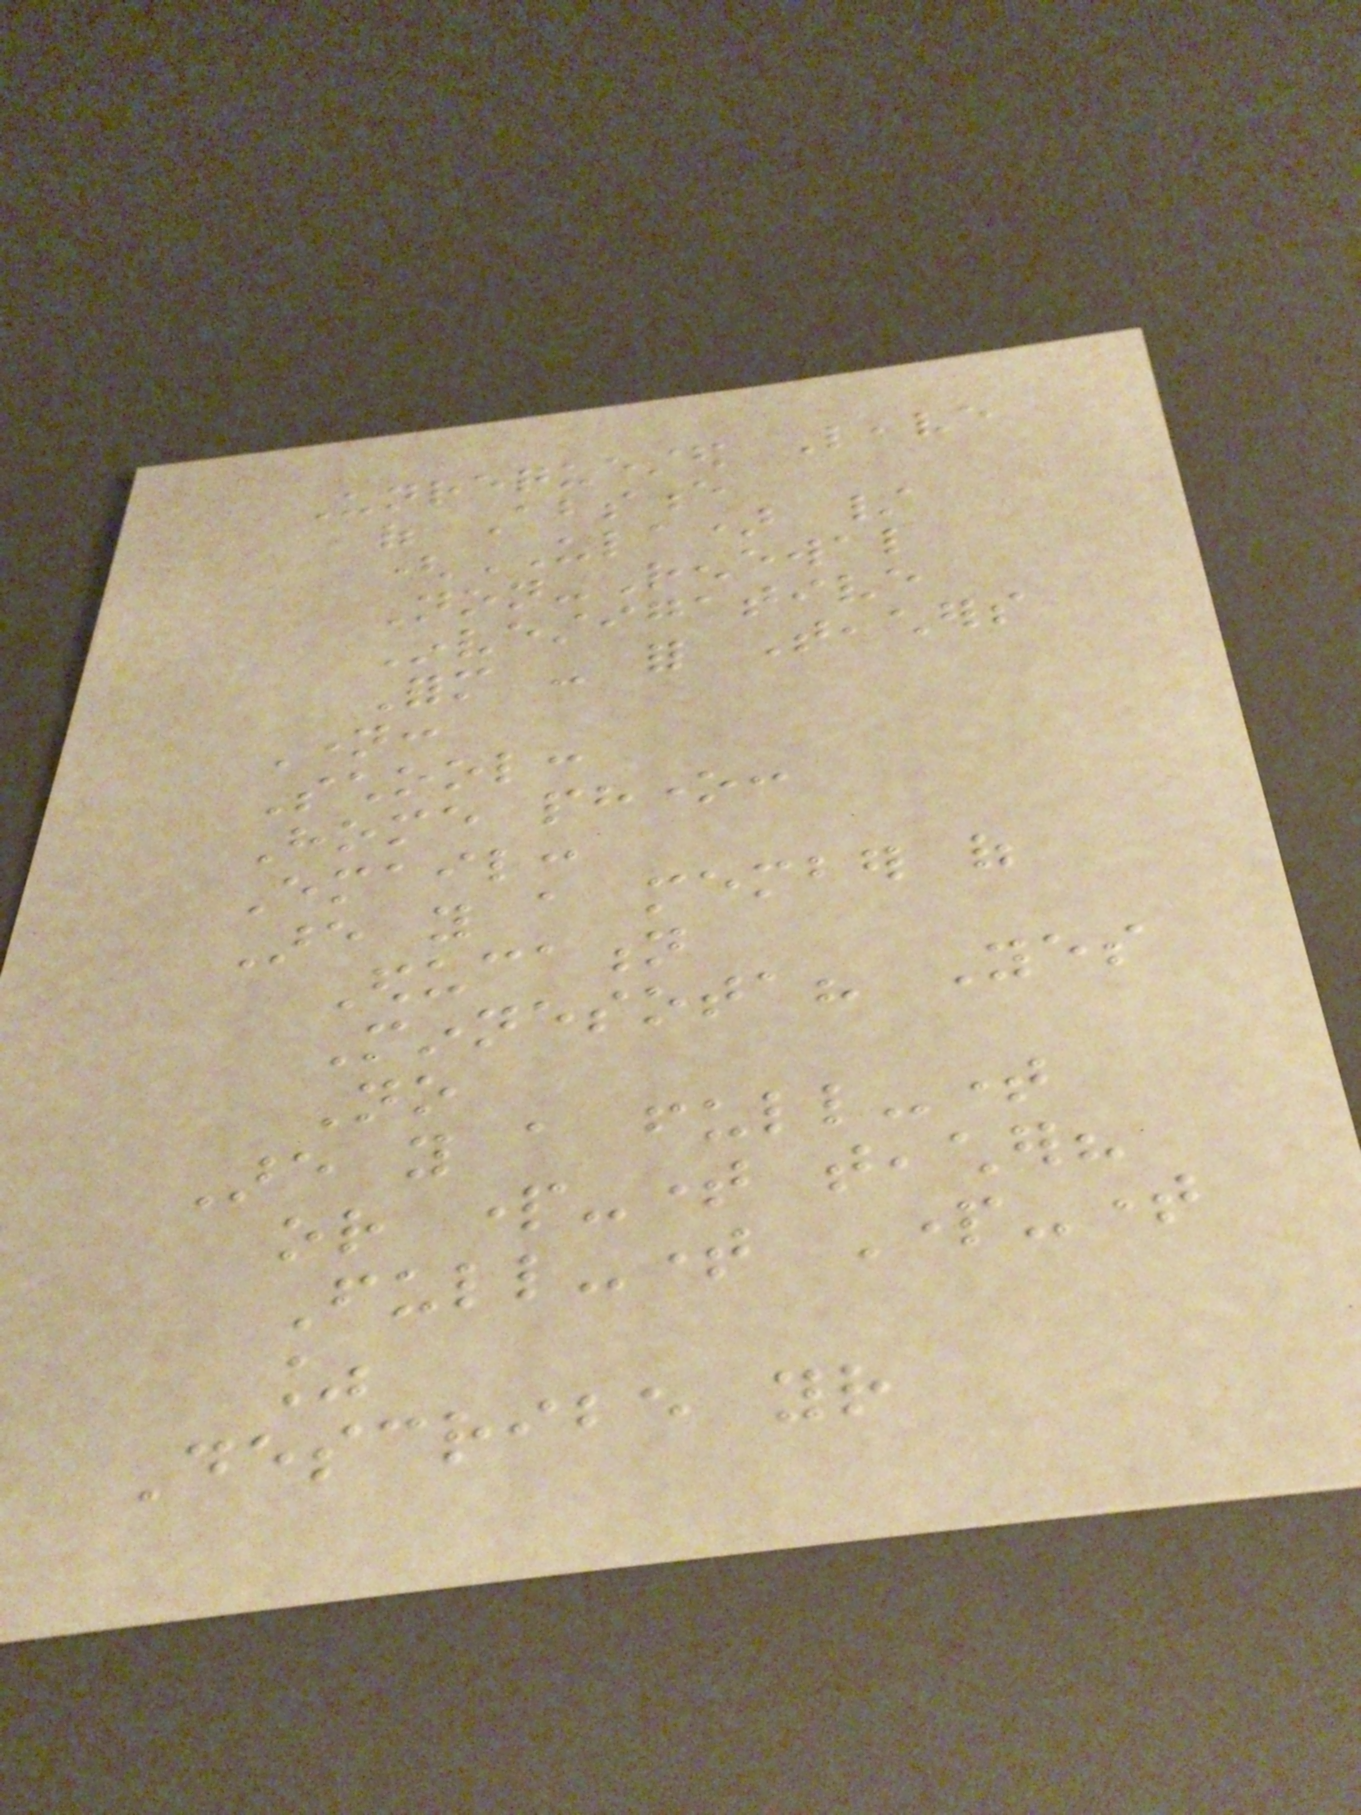Unrequested Leave
of Absence
(ULA) /
Non-Renewal
Investigative
Form - for Teachers
Name:
School:
Home phone:
Email:
Are you a member of
Education
Minnesota? Yes
No
Are you a full-time
or part-time teacher?
Full-time Part-time
%
Describe your
